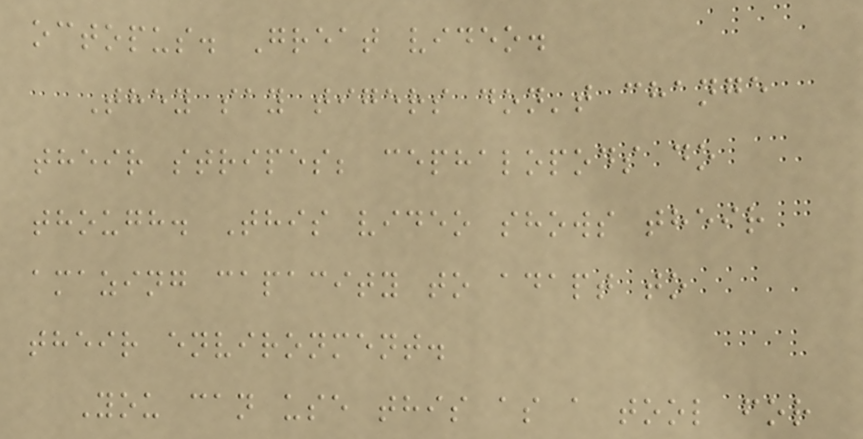octopus. Great video.
They say tigers don't change
their stripes; cephalopods do
though. This video shows their
amazing capacity to adapt to
their environment.
You can use this as a tool for
